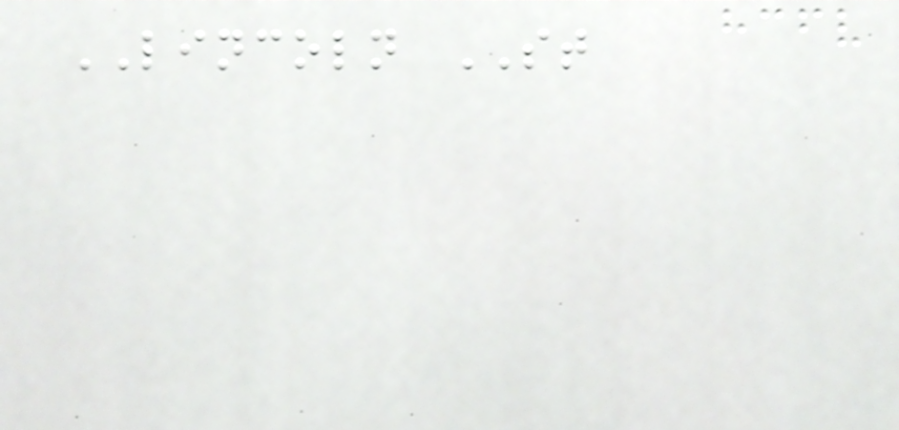LINCOLN ST
